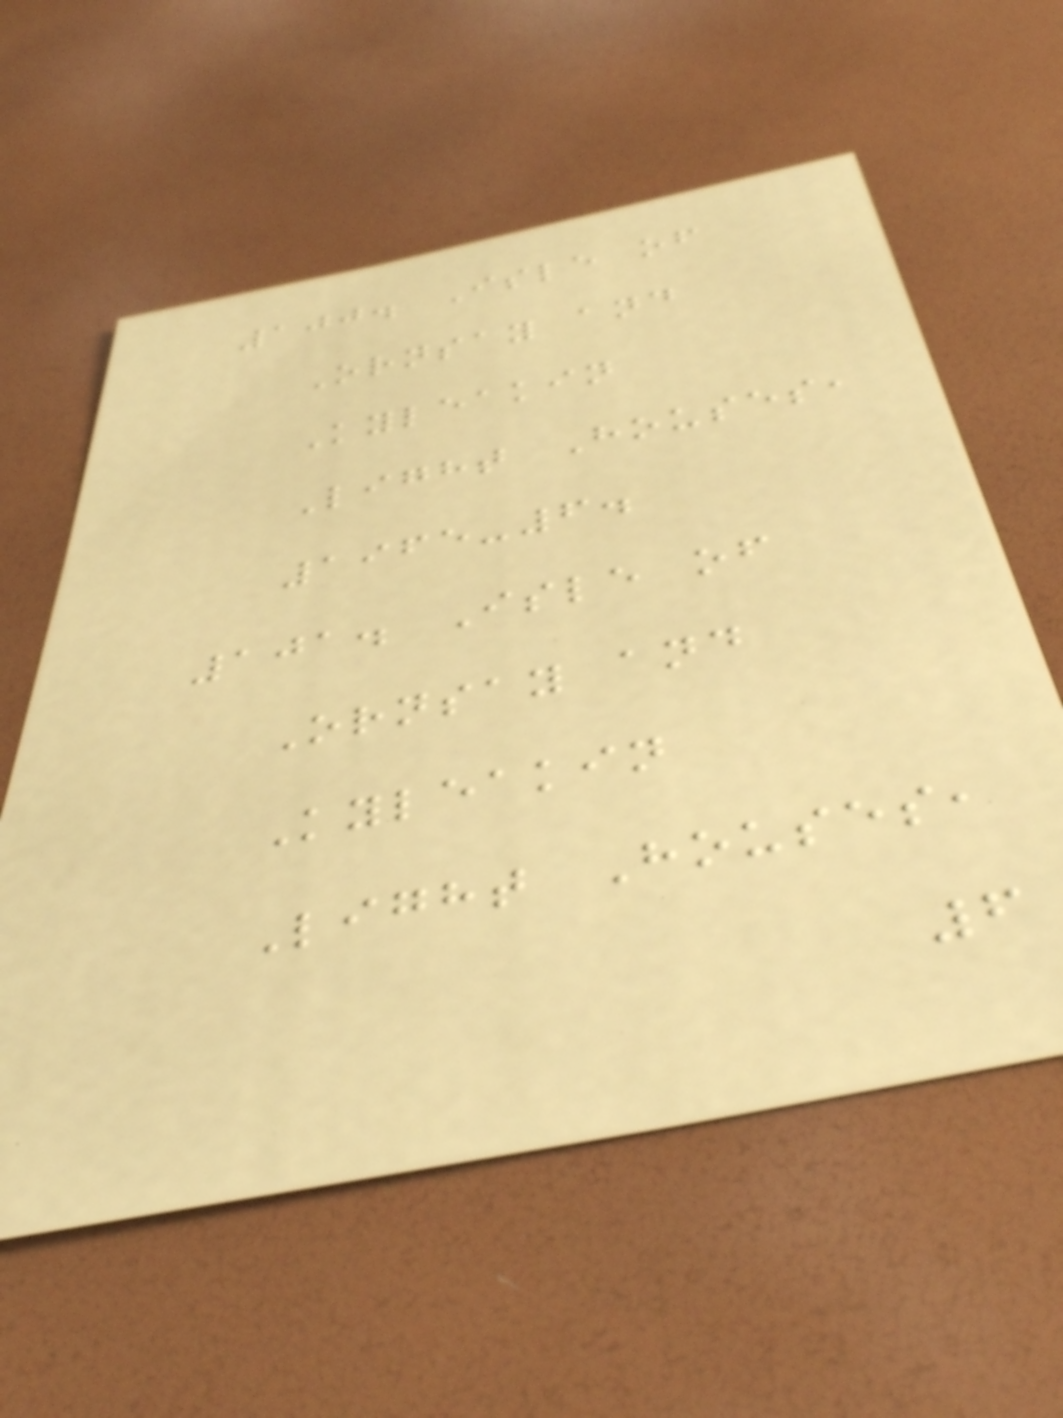100. Isle of
Ornsay and
Kyleakin
Light Houses,
1965-6.
101. Isle of
Ornsay and
Kyleakin
Light Houses,
6
